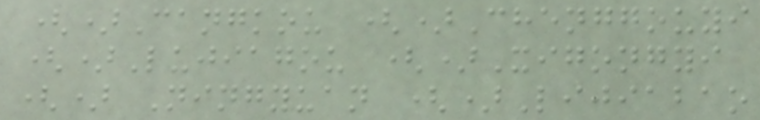()Cangkou ()Chenggouyi
()Lujiagou ()Xigongyi
() Ningyuan ()Lijiabao
